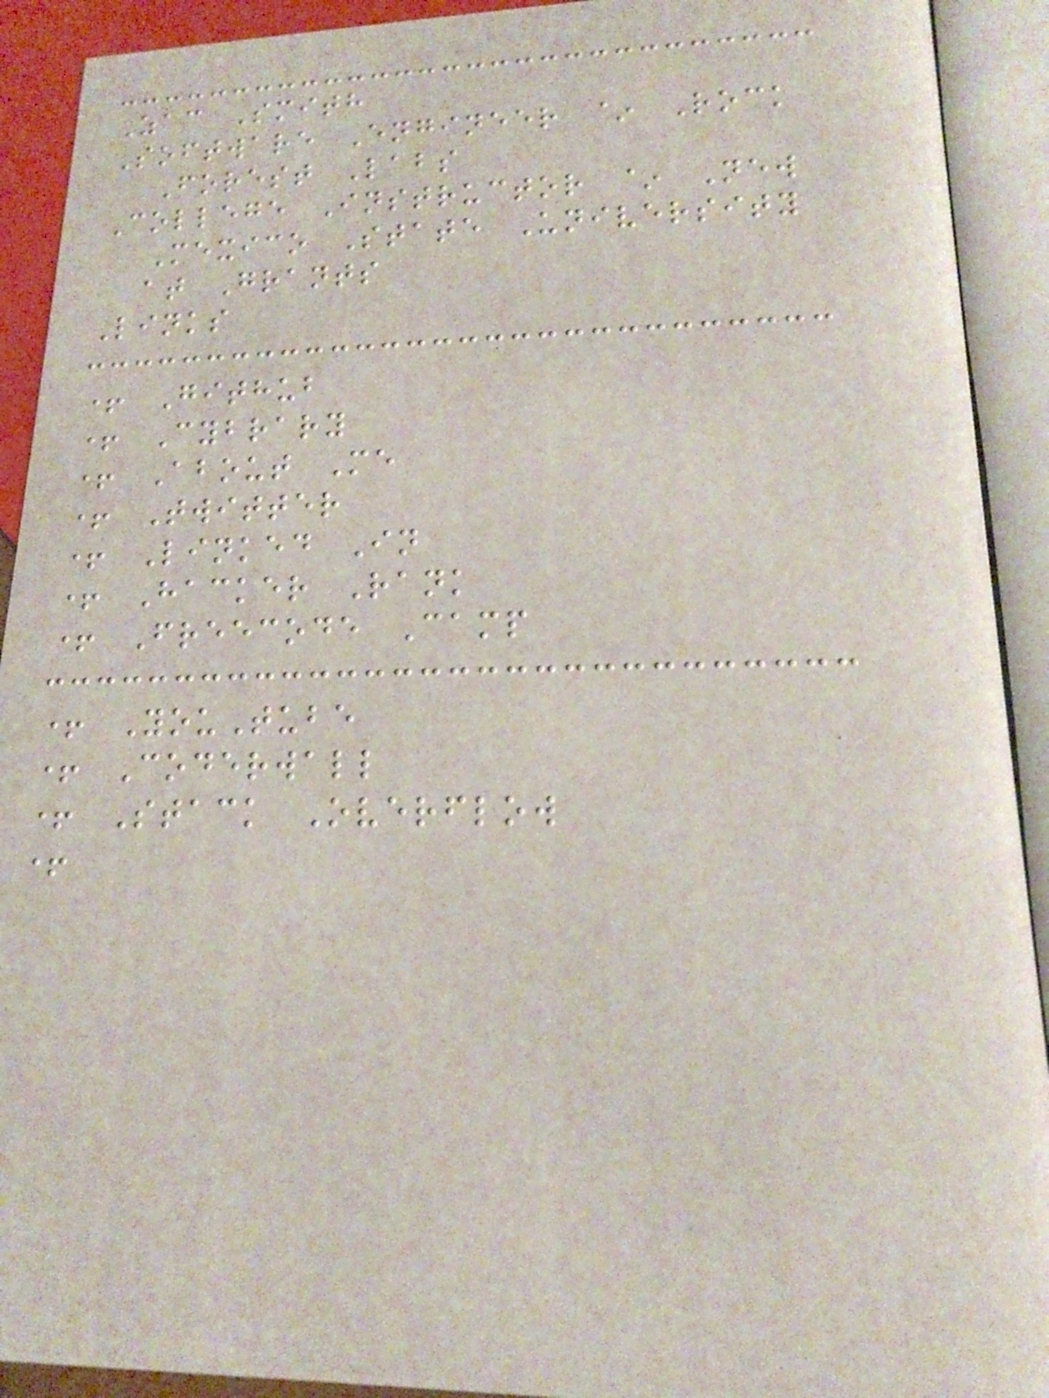Zac Smith
Software Engineer ~ Rock
Forest Labs
College Instructor ~ New
Mexico State University
at Grants
Links
+ Github
+ Cybrary
+ About Me
+ Twitter
+ Linked In
+ Hacker Rank
+ Freecode Camp
+ YouTube
+ Coderwall
+ Stack Overflow
+
